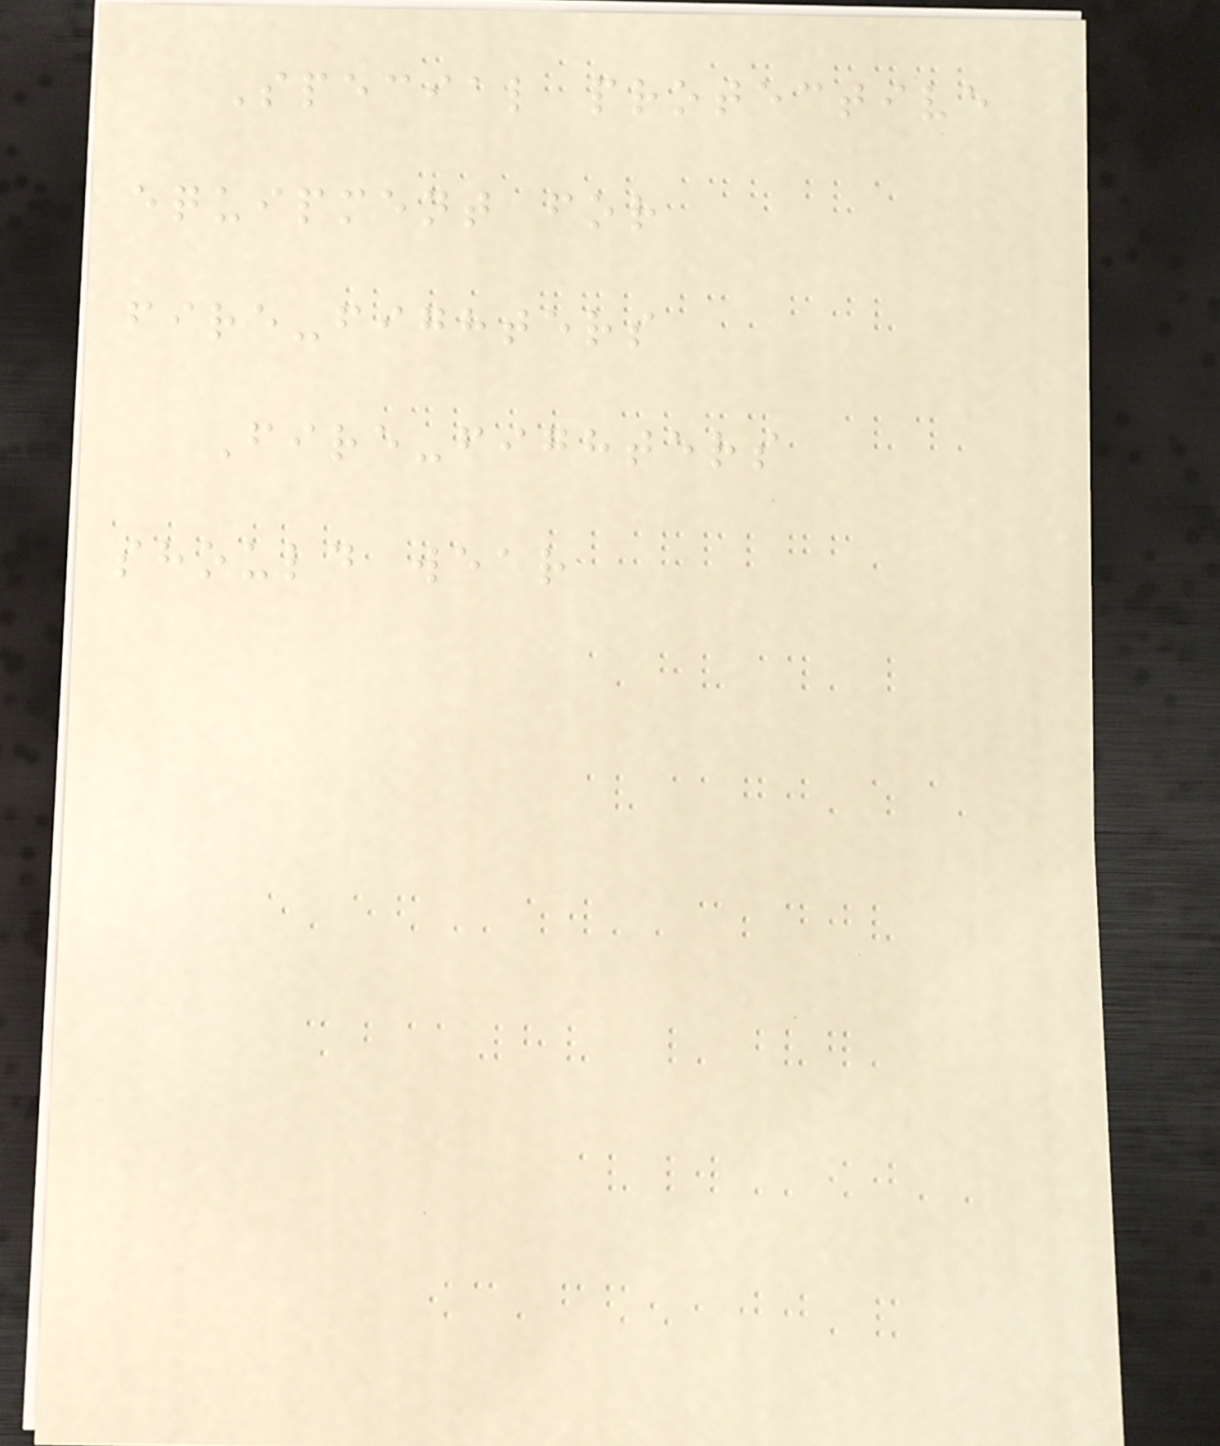Special protective
equipment for
fire-fighters
Fire-fighters
should wear
